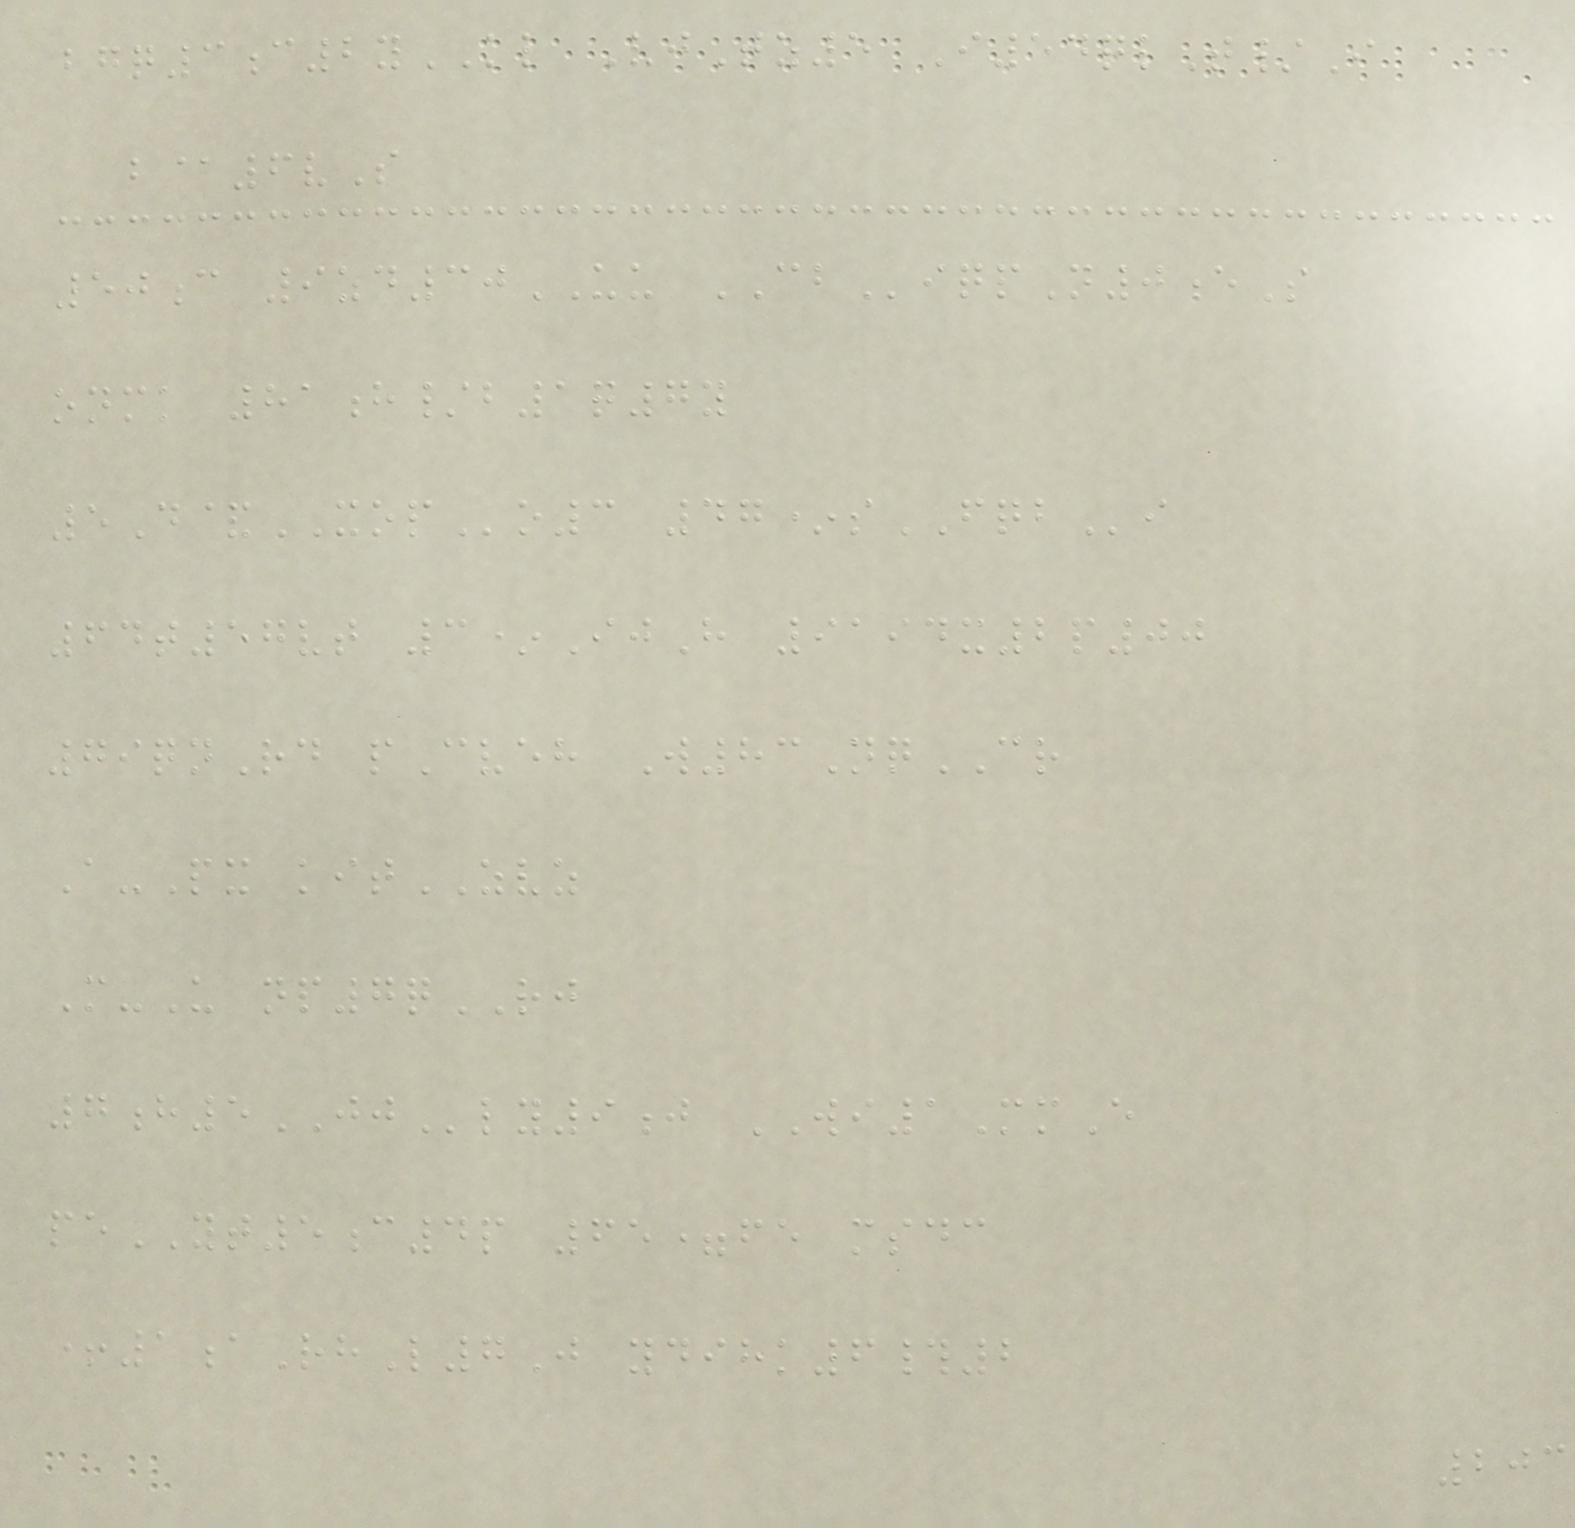bgq3c2yKL VjTz5 I54qlT/I
b@6vS
50c 9zd30UU CBiqpN0eS
onmk 81h/b1q7y
5D&XOPo3 47*sFQBi
64t57vt 3*IjH 9194x2p00
79qnRd pCveh W83NqCR
A-Px kitZVZ
M-U np7qRJ
7h5JJly9j WI1MmE
peYT5c4p 65=fe msdc
+1aRhL7J ydihk6#2
203
